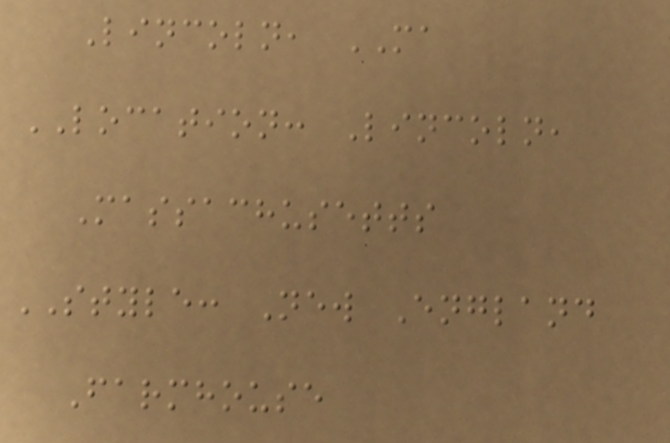Lincoln, MA
LOCATION: Lincoln,
Massachusetts
STYLE: New England
Farmhouse
